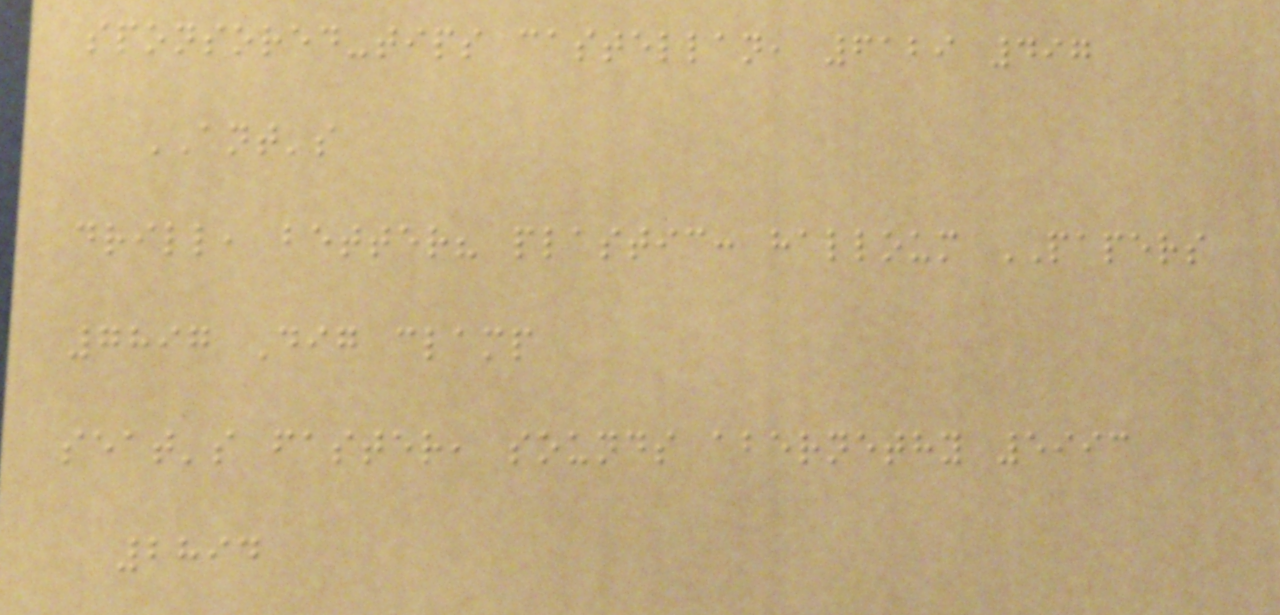sponsored-tips castellan, 6129 497
ANT's
drill, better? plastic: halloum PAPERS
7897 Dig clamp
seat's faster, sounds abernethy 5993
2894
